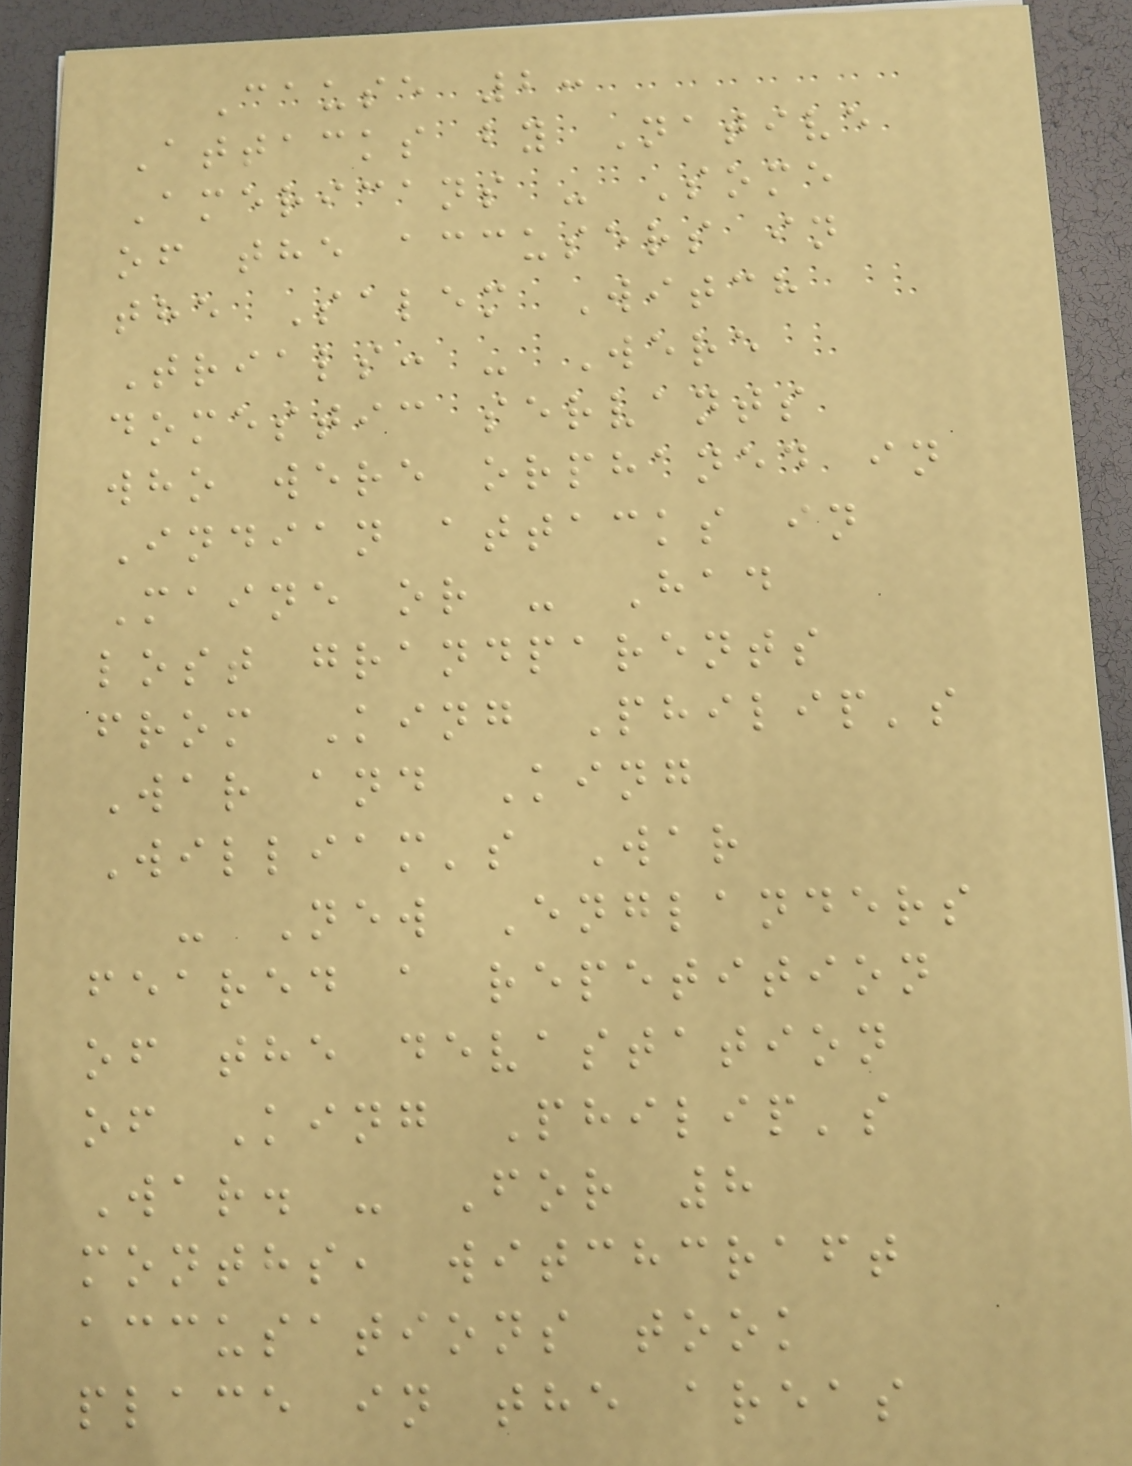Cause 2:
Attacks by Native
Americans - Some
of the accusers in
the Salem Witch
Trials: - Were
domestic servants
who were orphaned in
Indian attacks in
Maine or - Had
lost grandparents
from King Philip's
War and King
William's War
- New Englanders
feared a repetition
of the devastation
of King Philip's
War. - For 8
months, witchcraft
accusations took
place in the areas
